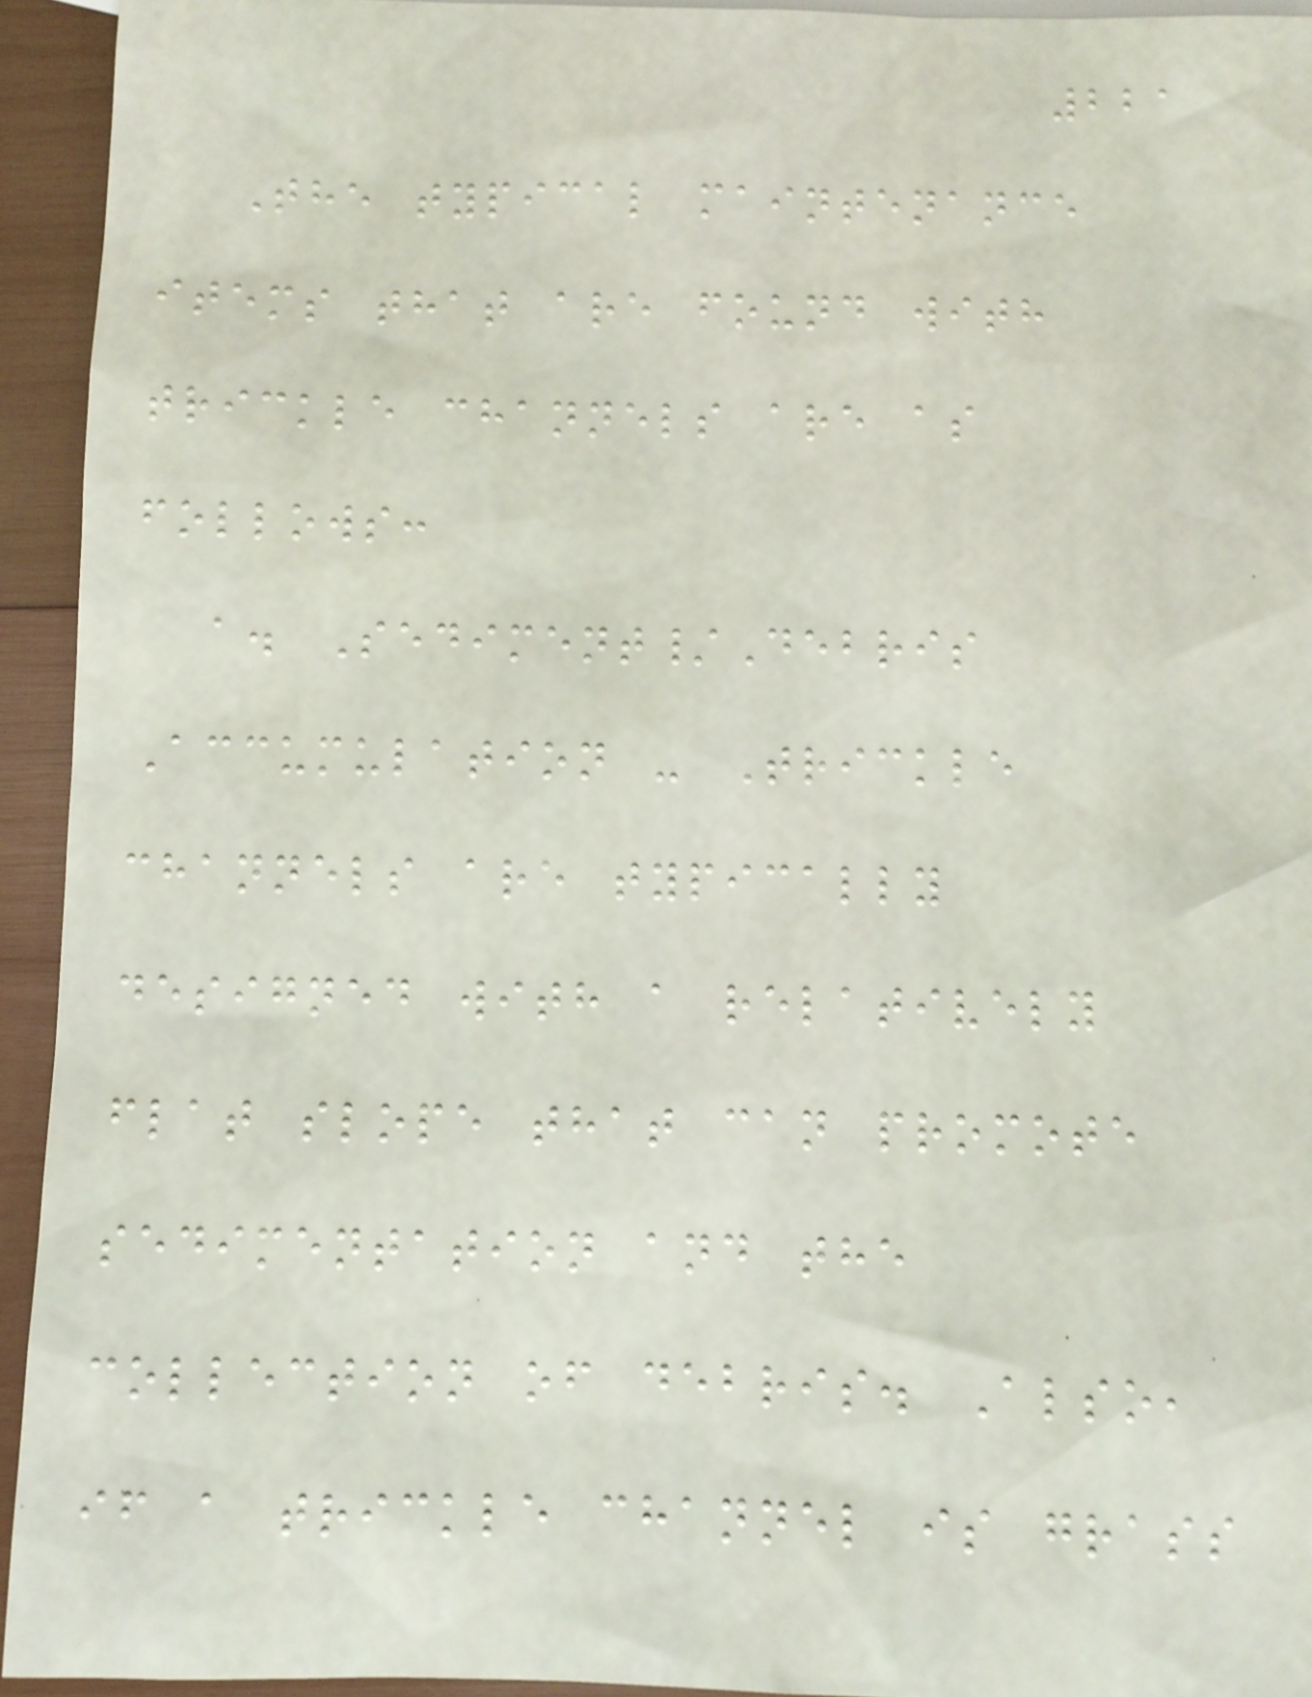221
The typical maintenance
items that are found with
trickle channels are as
follows:
a. Sediment/Debris
Accumulation - Trickle
channels are typically
designed with a relatively
flat slope that can promote
sedimentation and the
collection of debris. Also,
if a trickle channel is grass
